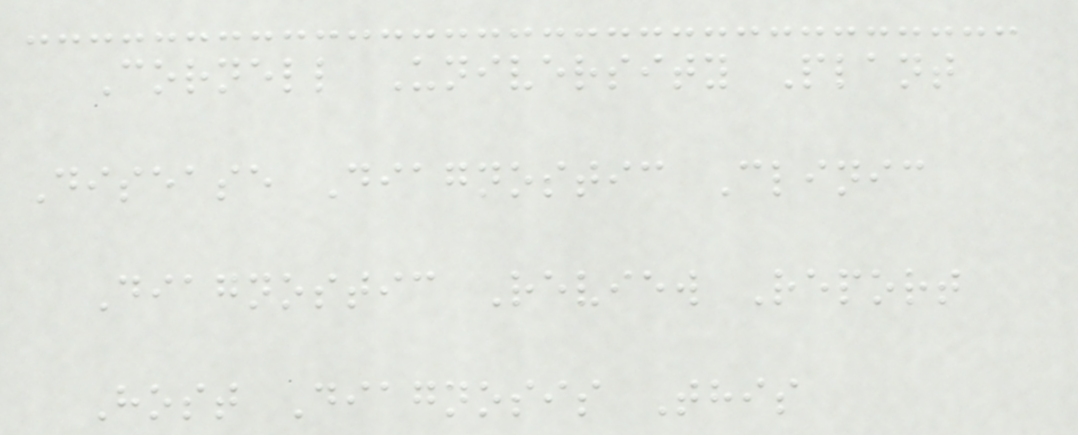Cornell University Plant
Disease Diagnostic Clinic
Diagnostic Review Report
Host Diagnosis This
